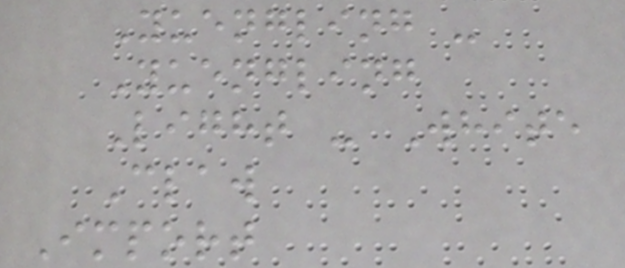Yuengling -
Yuengling
Light - White
Claw
Import
